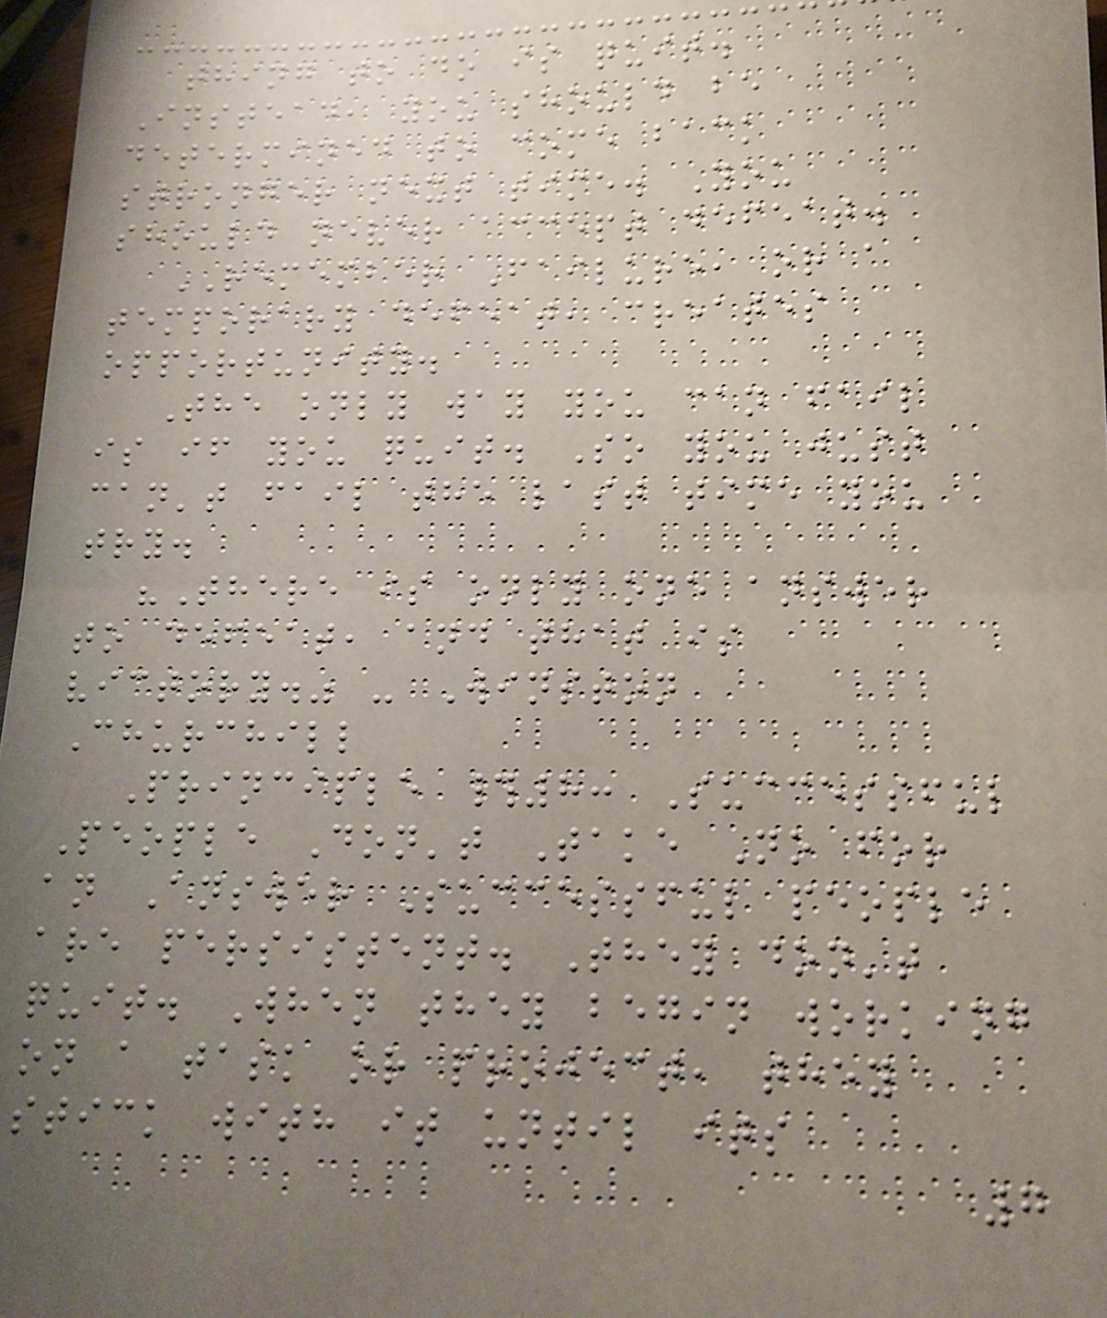thing to do is quit.
Instead, you should be
determined to come back
stronger next time. You
should never accept defeat.
REMEMBER Failure, or a
temporary defeat, creates
opportunity.
The only way you can fail
is if you quit. So you just
can't fail the last time you
try.
"There is only one answer
to defeat, and that is
victory." - Winston
Churchill
Principle #8: Successful
People Don't Take No for
an Answer Successful people
are persistent. They don't
quit. When they begin working
on a task or project, they
stick with it until its
7
